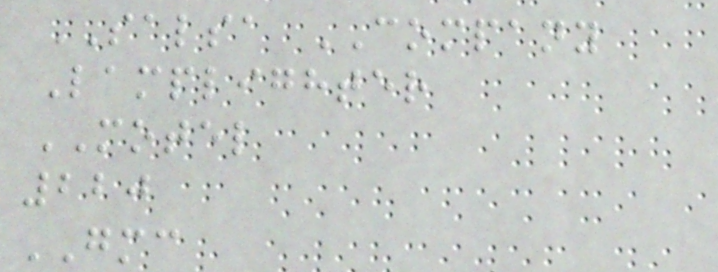SALSA COMPANY
Lamplighter
MOTEL
220
GMC
